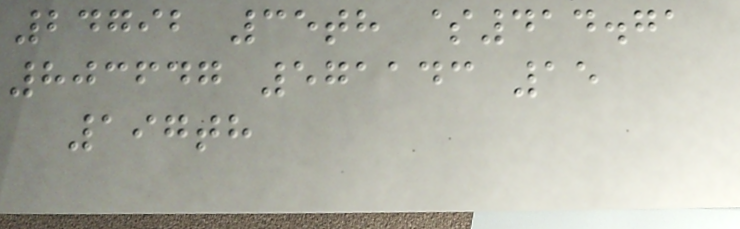24792 35th $414.71
803647 571143 15
197th
